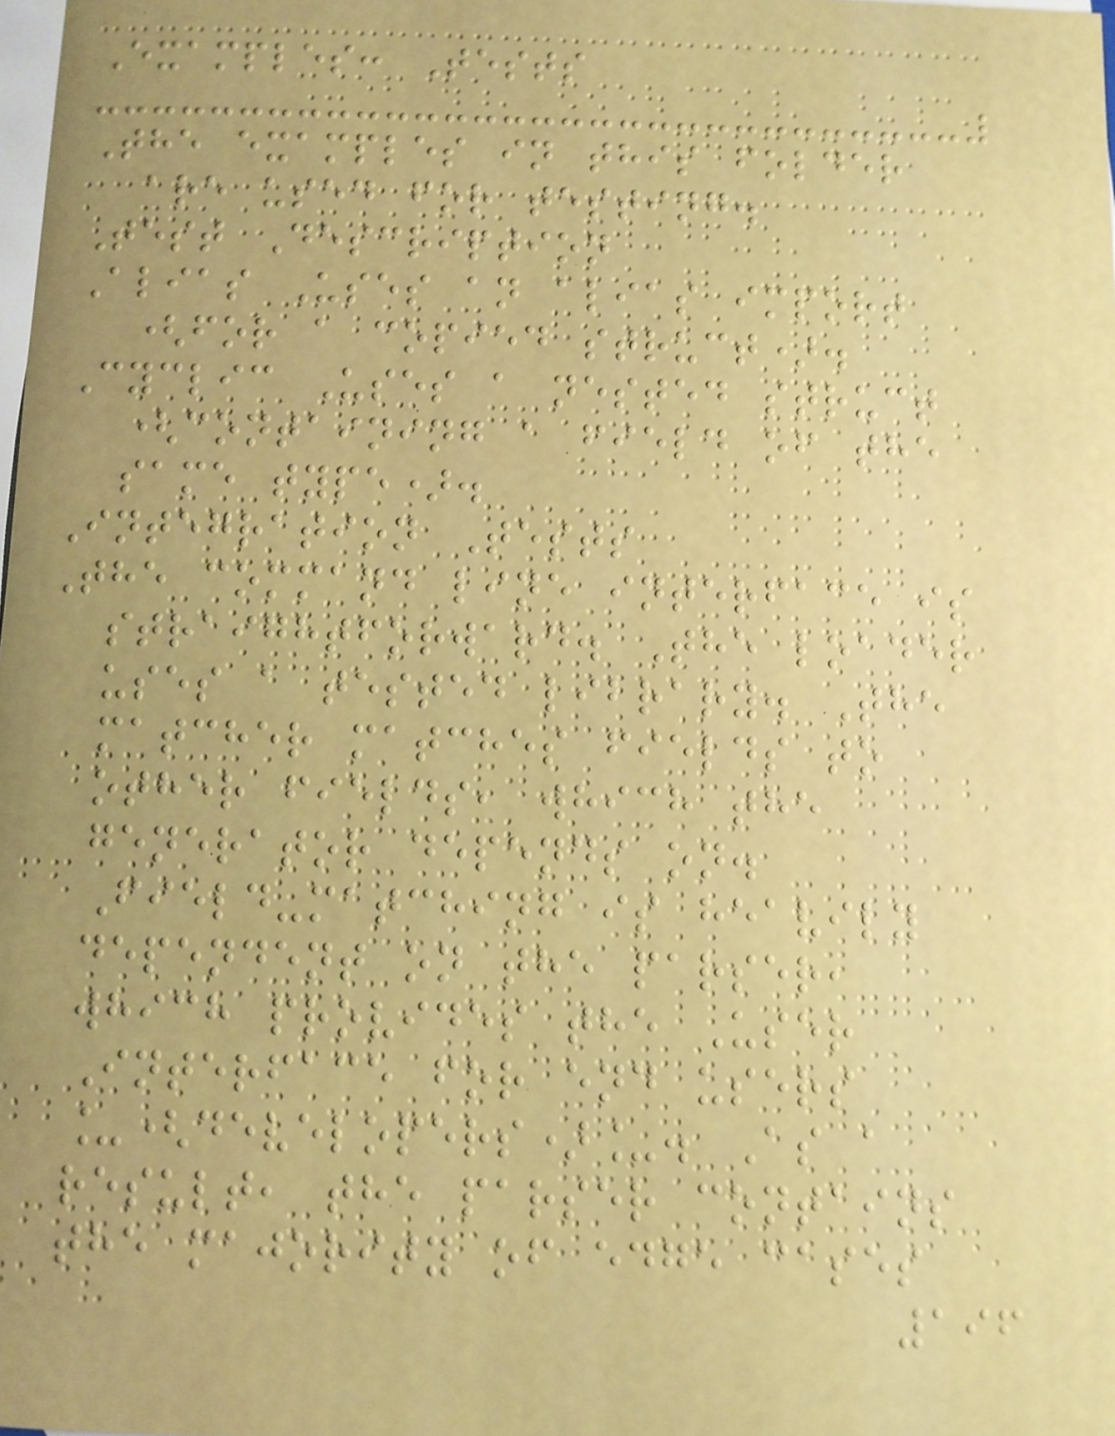Examples: Tests
The examples in this folder
are used for testing.
Test Description
Alias Uses an alias import
(for a copied struct).
Cyclic Uses a nested struct
(containing a field of the
same type).
Integration Tests
The command line interface is
straightforward. The loader
uses a tested library. The
matcher matches fields to
other fields, which the
generator depends on.
Field-matching is heavily
dependent on the parser,
which provides the User
Interface for end users
_(developers)_. As a
result, the parser contains
the majority of edge cases
196
